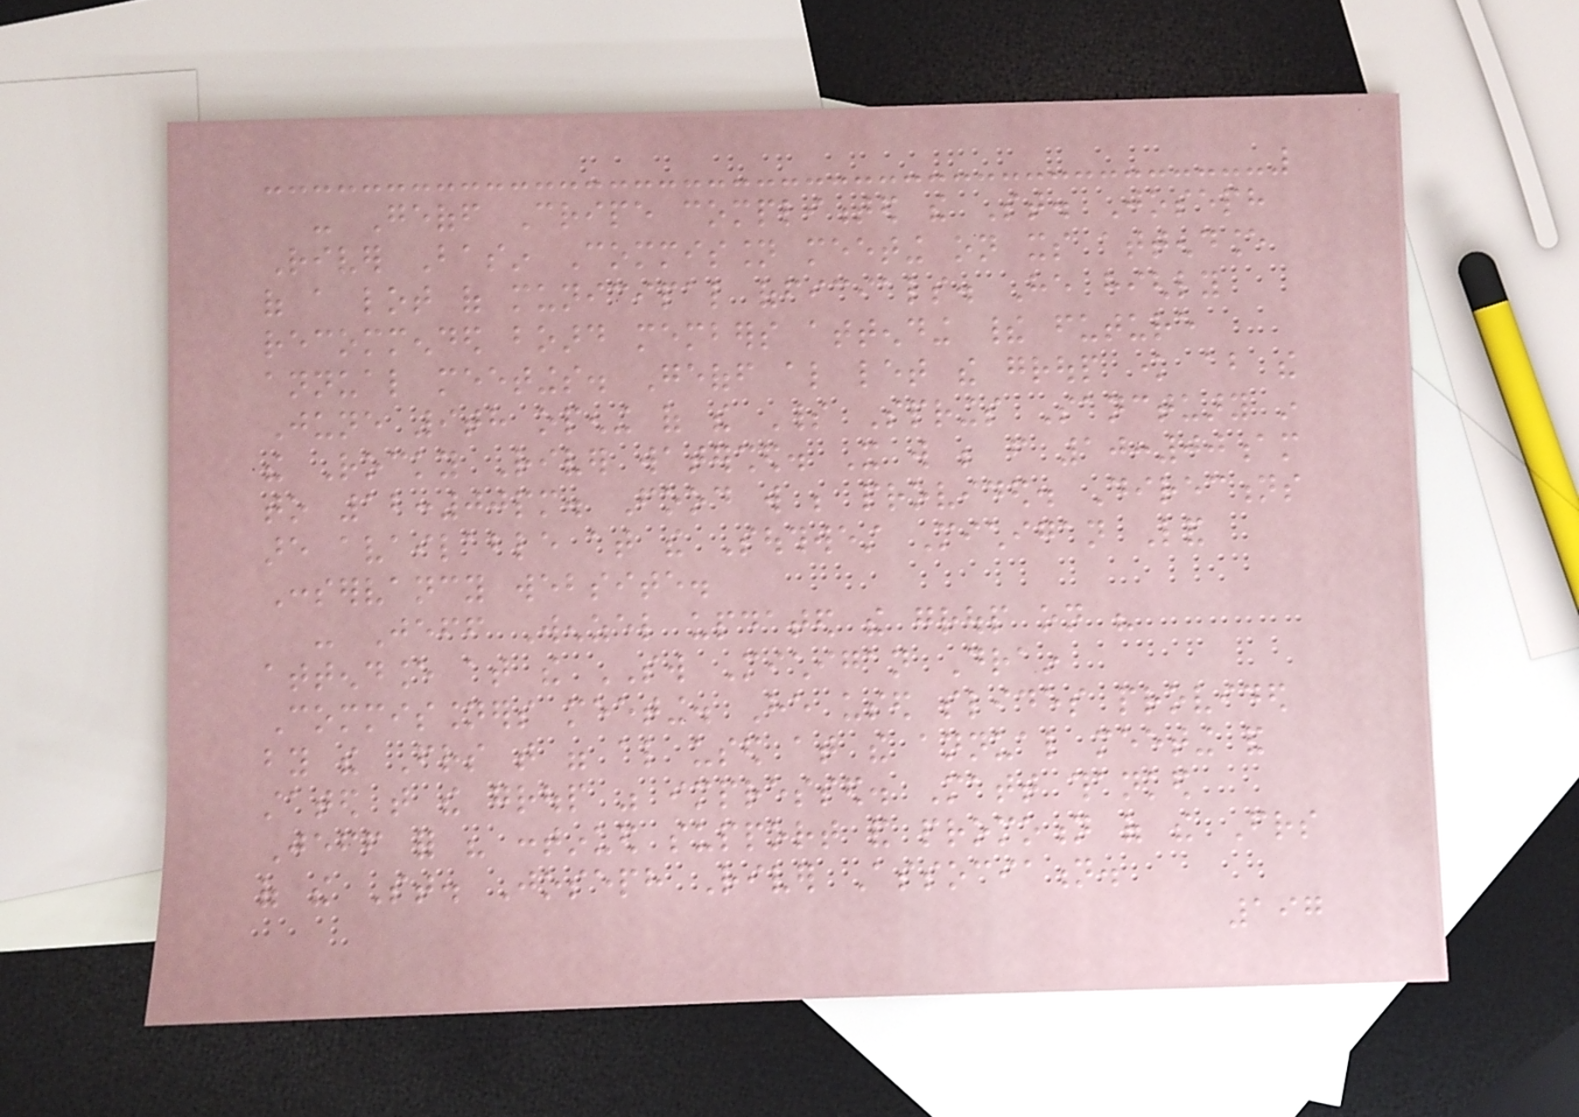- Geoff Cripe complimented the St. Joseph
River Basin Commission meeting on its attendance
of a lot of municipal officials. He highly
recommended board members attending their future
annual meetings. Geoff also let the group know about the
June 9th opening of the Spirit Springs Sanctuary in
the Rocky River watershed. It will be from 10:00am
to 12:00pm. Food will be provided. Directions
are available at the Southwest Michigan Land
Conservancy website.
- Jeff Wenzel updated the group on his
attendance at the SW Michigan Drain
Commissioners meeting. He used slides provided
by the Friends that were also used at the annual meeting and
stated that the group was impressed. Matt thanked
Jeff for his continued support and promotion of the Friends
of the St. Joseph River Association.
197
